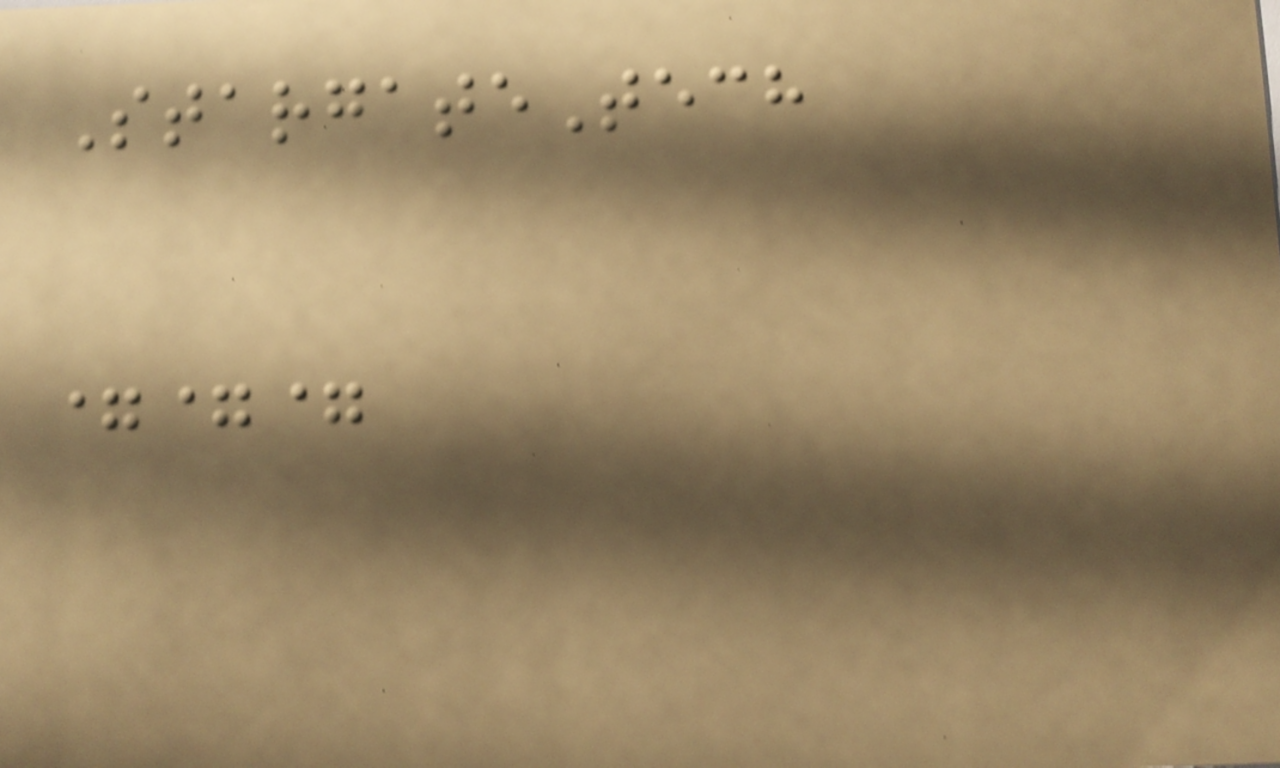StargateTech
===
